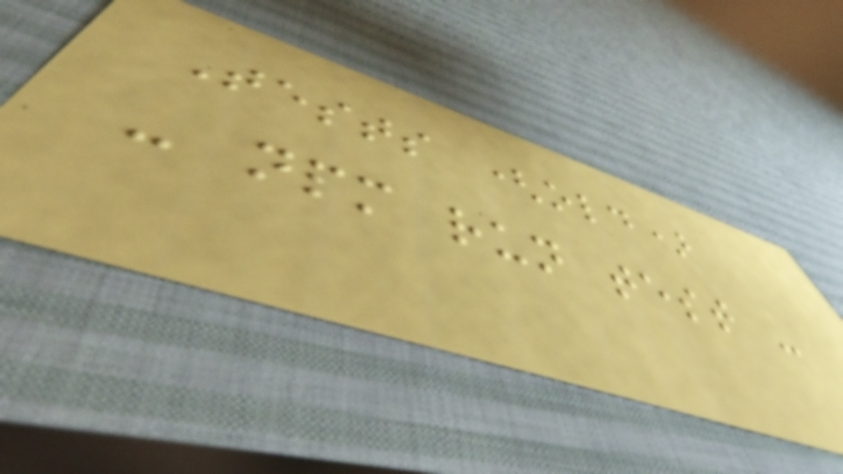Tests (old)
- npm run test -
